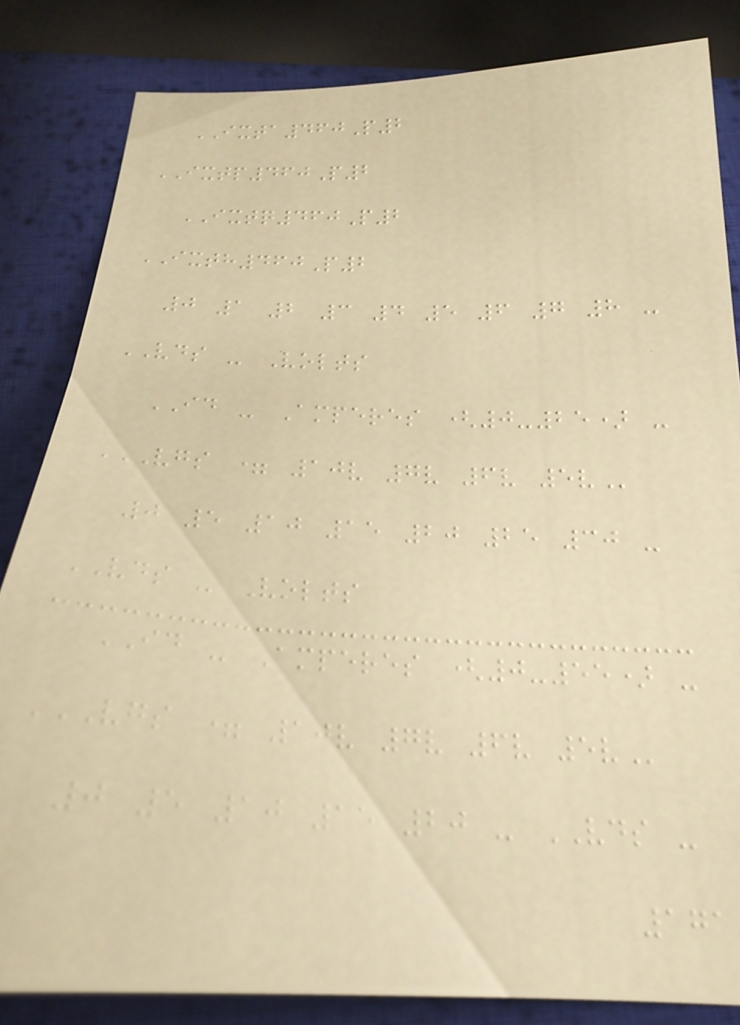IXTA460P2
IXTP460P2
IXTQ460P2
IXTH460P2
0 1 2 3 4 5 6 7 8 -
VDS - Volts
ID - Amperes (0-25) -
VGS = 10V 7V 6V 5V
0 5 10 15 20 25 30 -
VDS - Volts
ID - Amperes (0-55) -
VGS = 10V 7V 6V 5V
0 5 10 15 20 - VDS -
171
